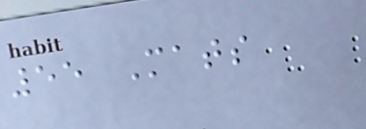55 Mats
